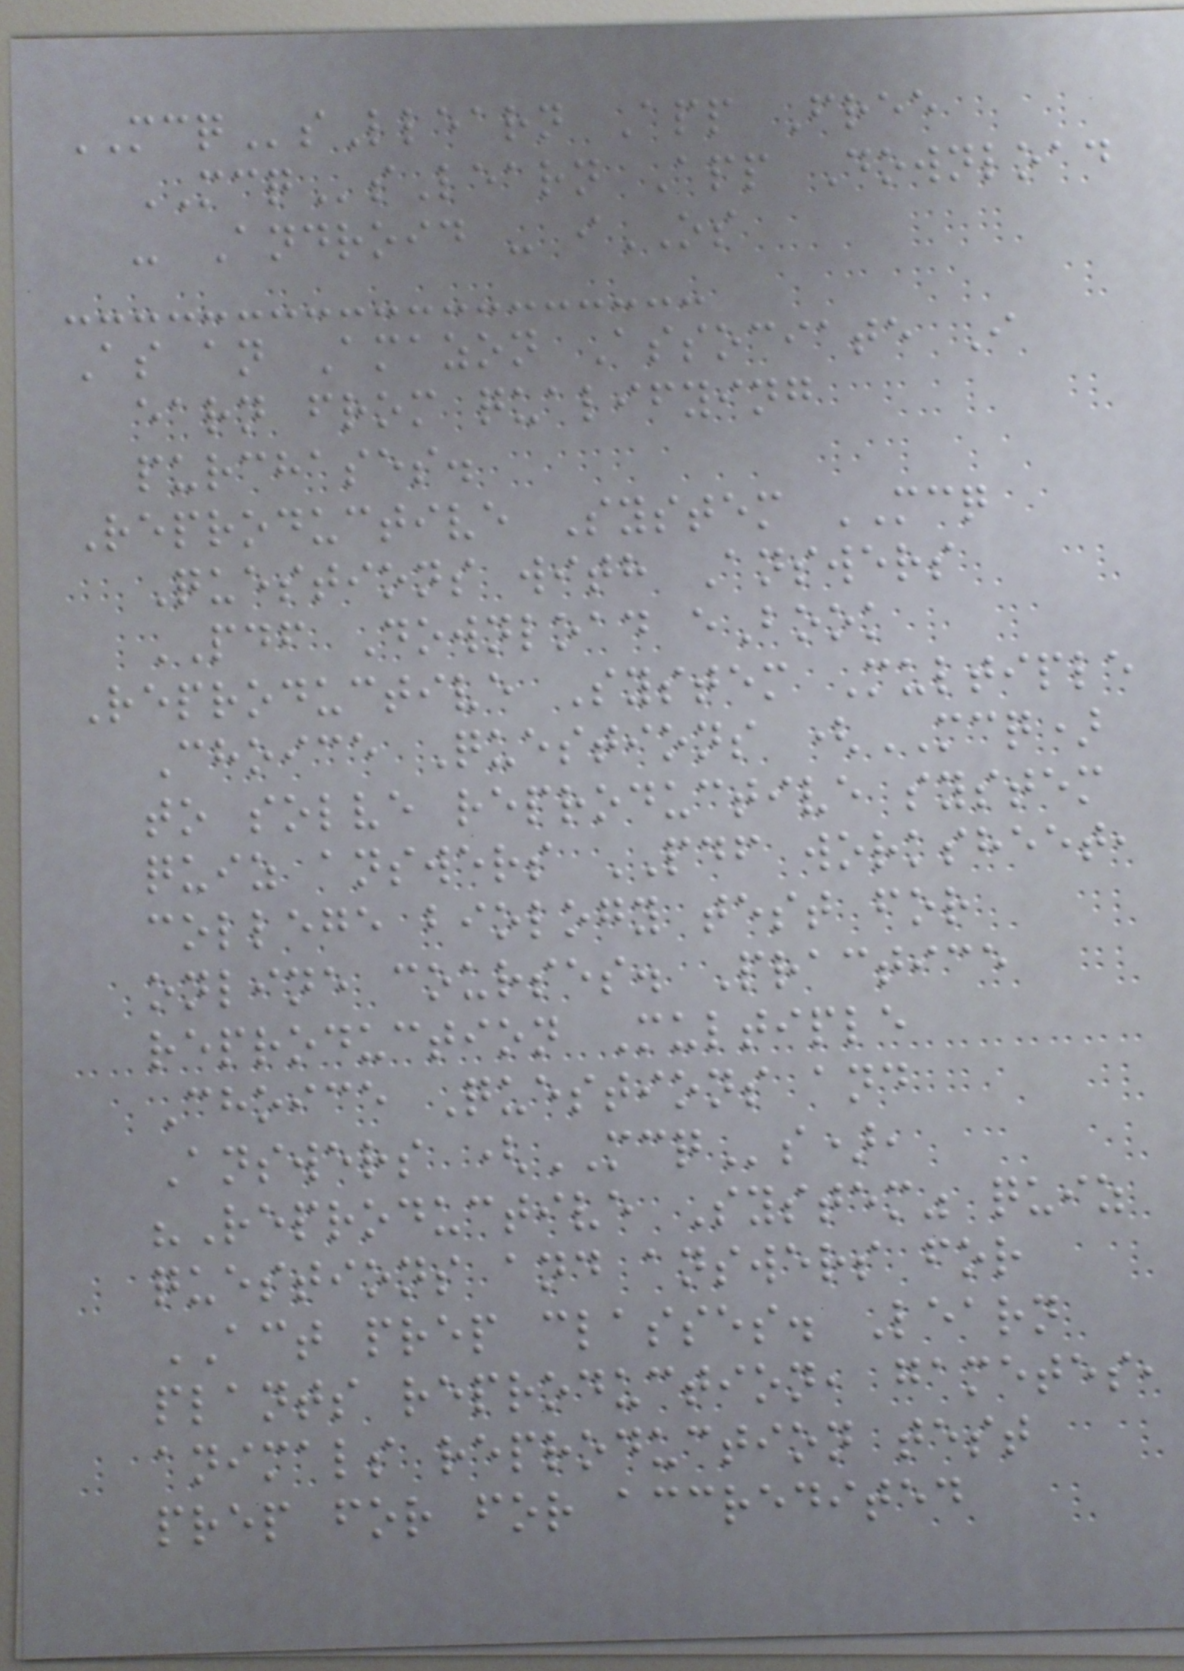MCQsLlearn App Free
MCQsLearn App Download
- Android - iOS
As an Amazon Associate I
earn from qualifying
purchases.
Reproductive System MCQ
Questions with Answers
PDF Download eBook
Reproductive System Multiple
Choice Questions (MCQ)
to solve reproductive system
quiz answers PDF worksheet,
college biology test for
online courses. Practice
reproduction Multiple
Choice Questions and
Answers (MCQs),
"Reproductive System" quiz
questions and answers for
ACT prep classes. Learn
plants reproduction, gametes,
animals reproduction test
prep for for accredited
